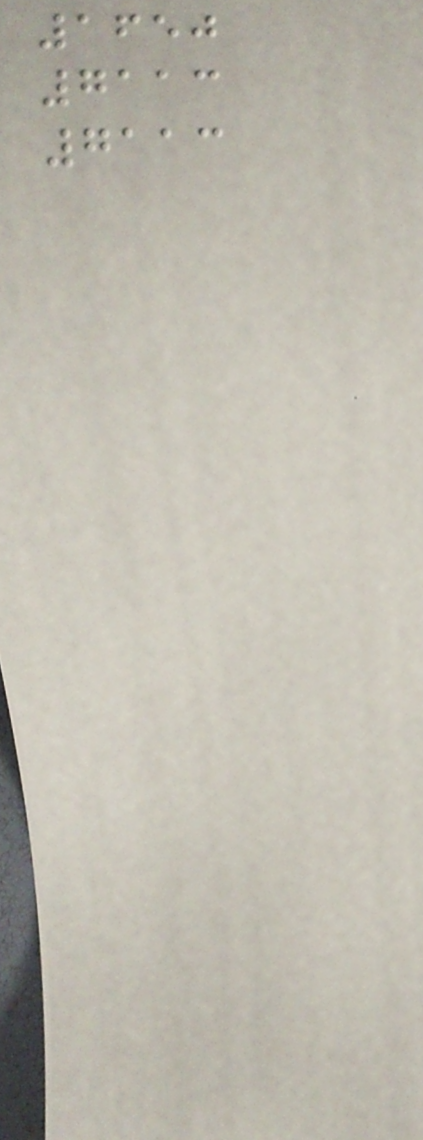1650
7113
7113
